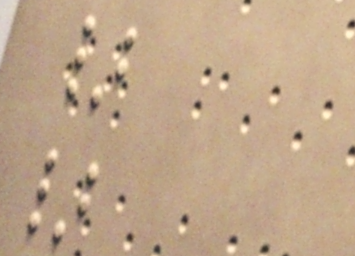}
}
